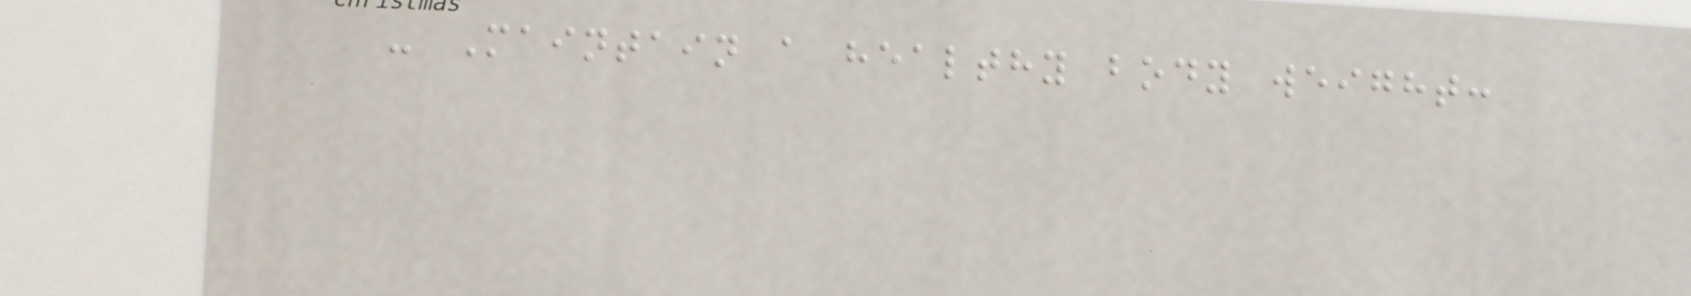- Maintain a healthy body weight:
